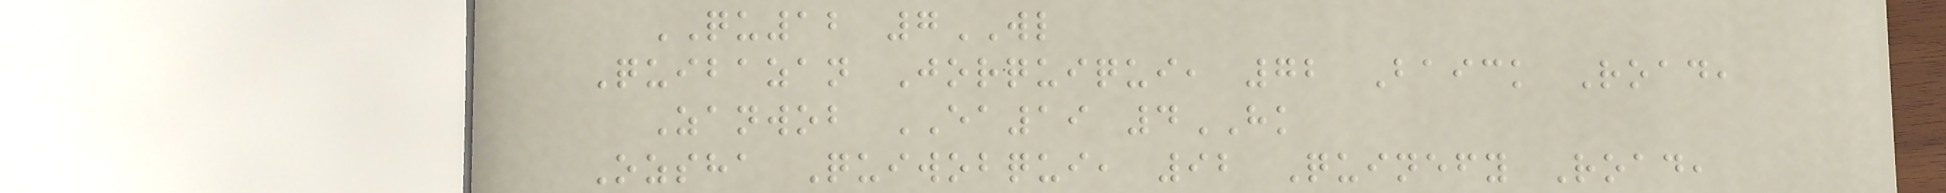QU12 7WL
Quibazan Jorquiqui, 72 Baick Road,
Zanwob EA19 4HK
Ozsha Quiwobqui, 92 Quinefy Road,
